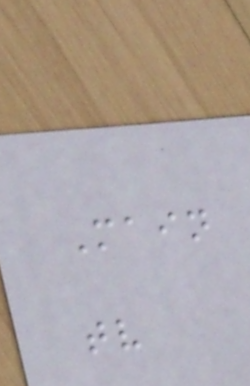Main
tv
